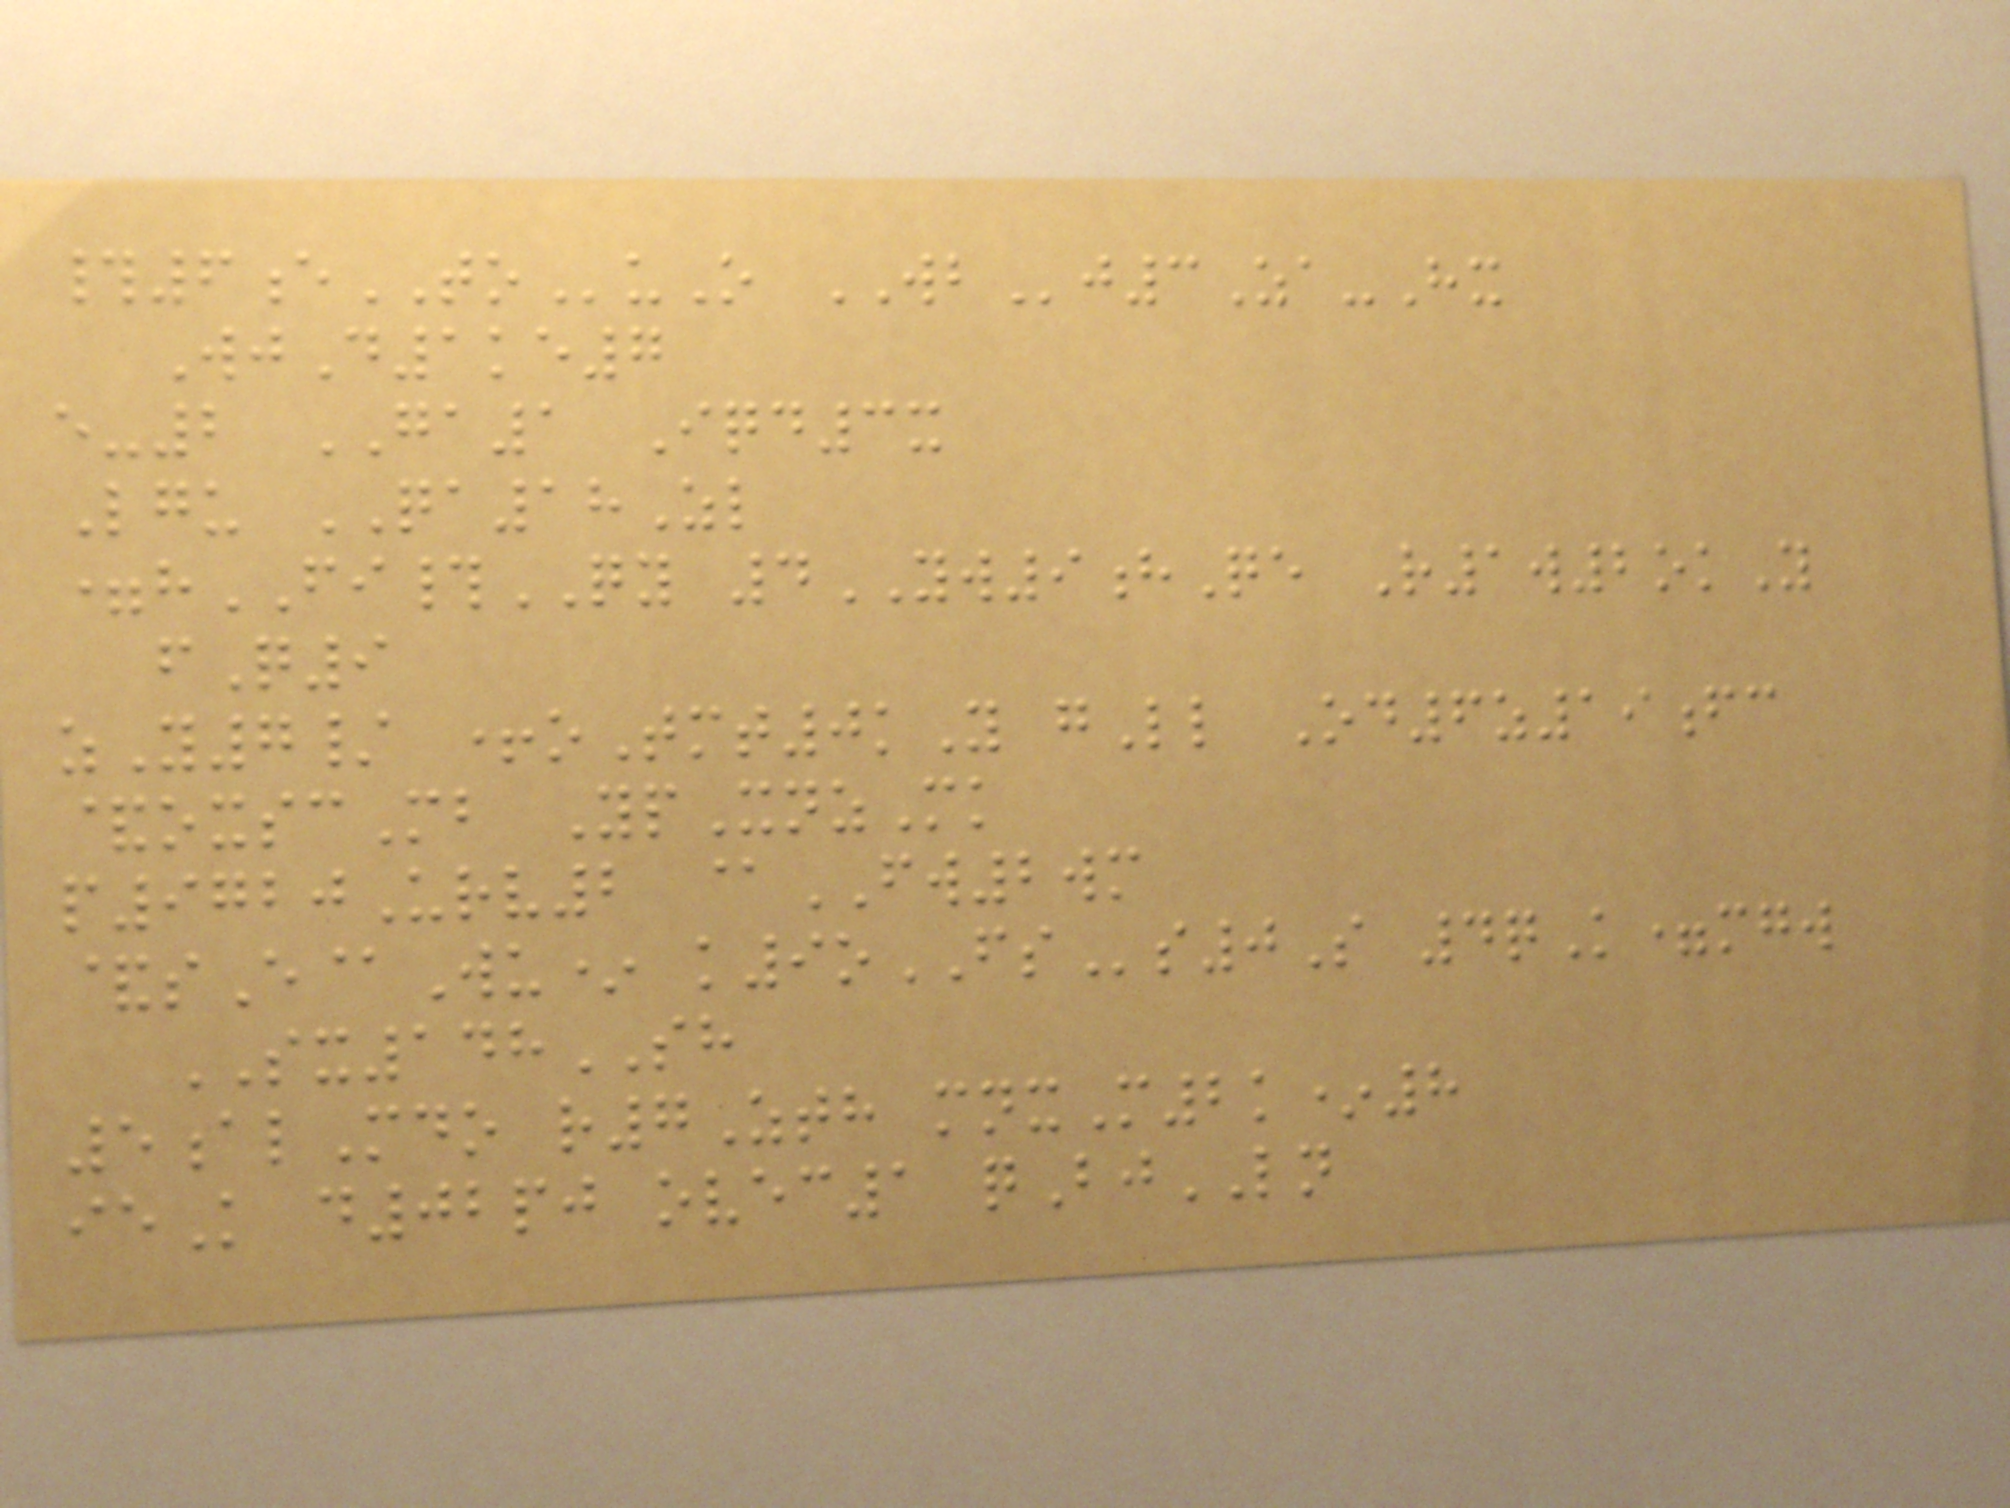#6eTOuO WBj3Za-Hx
WjD1ke7
e-2 GA1 Iqd3x
Lgu QA18Zl
=hFI#QY 4YW9hQe R1w2okY
fQ9
zY7/ +oTmt0kY gLl Od6z19fc
&oxscMb YpXnzMk
p9720Urv2 @FW2wm
&sE@Wu* k9oFSs0S 4qK=mgw
SX148SH
5alMdo r7Zth mnxM2k*8
ieK d02pj ovec1 qBjLN
